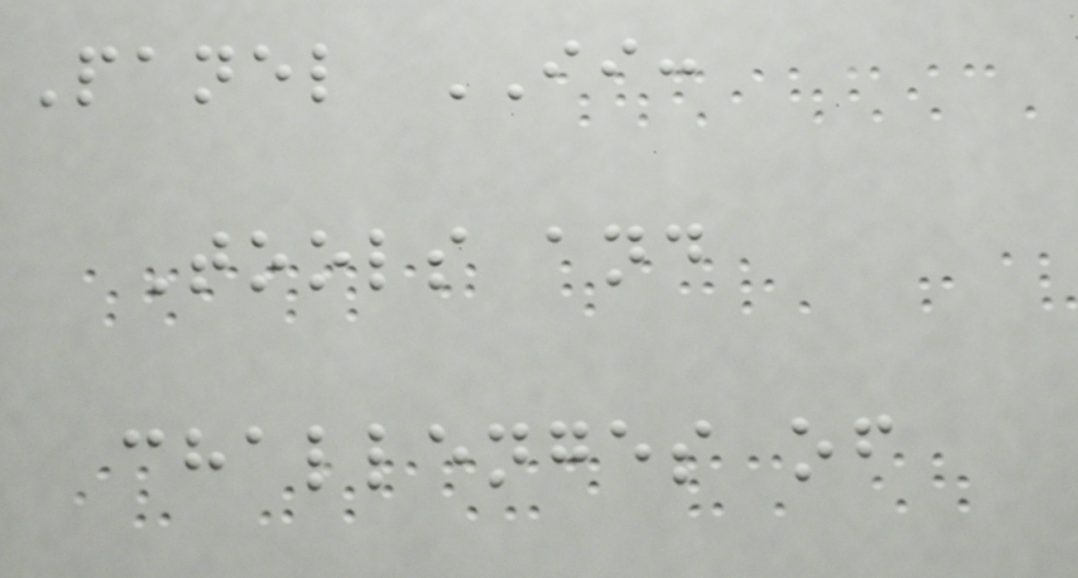Panel II:
Tools and
challenges of
